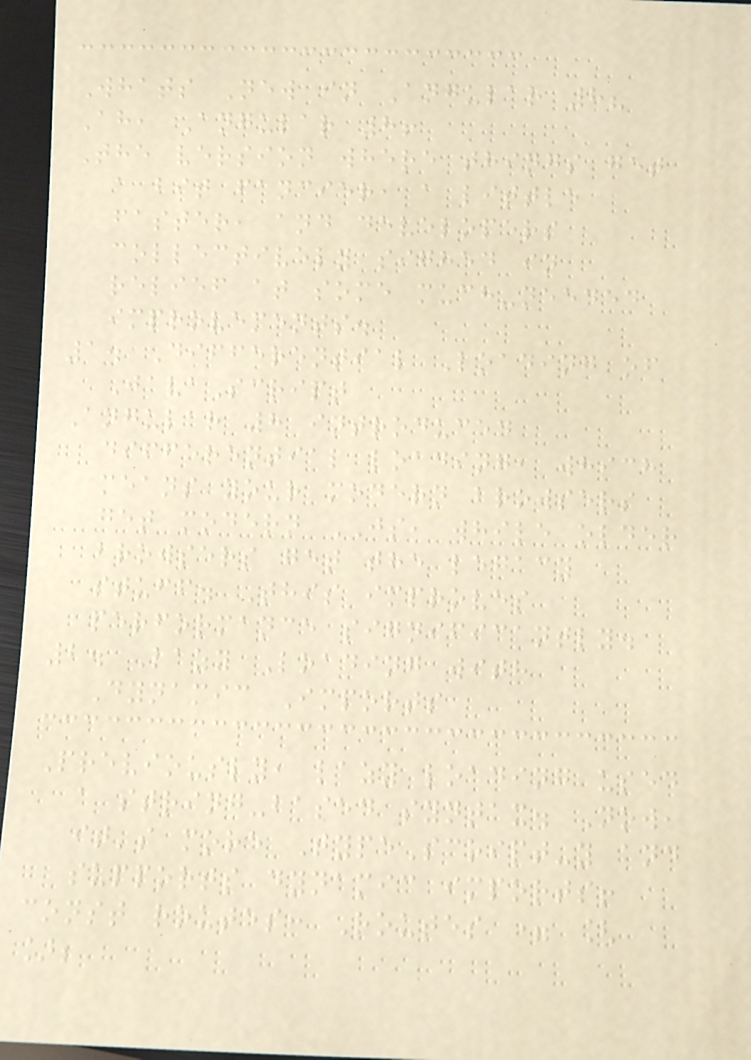Whats New in Angular 8?
Ah, Angular 8!
The version where things get
a bit fancier, a little
faster, and developers
collectively sighed in
relief at some much-needed
improvements.
1. Differential Loading of
JavaScript
Angular 8 introduced
differential loading, which
means your modern browsers
get modern JS, while older
browsers get the legacy
stuff. This improves
performance significantly.
2. Lazy Loading with
Dynamic Imports
Previously, lazy loading used
a string-based syntax. Now,
it's more TypeScript-y and
supports dynamic imports!
const routes: Routes = [
];
